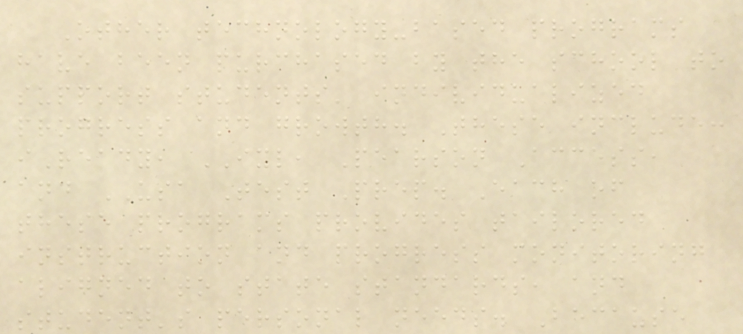Other technology-based programs
have been purchased by the school to
support students' individualized
progress and growth. These include:
iReady, IXL, Pearson Access,
and USA Test Prep. Each of
these programs provides tailored
instruction and progress monitoring
aligned to state standards, and
student's personal needs. Because
